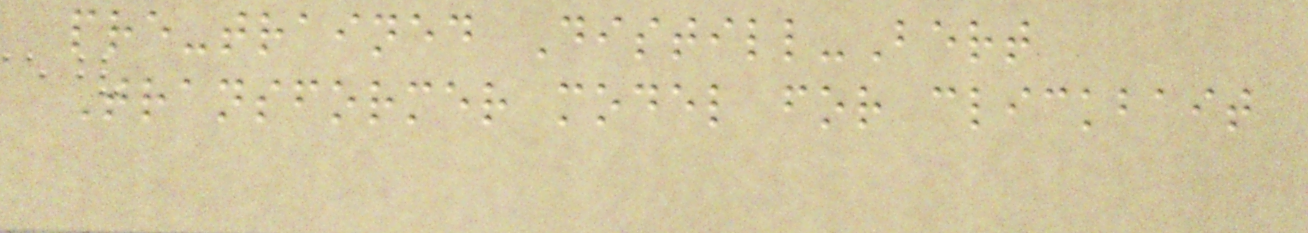pre-trained Distill-Bert
Transformer model for clickbait
